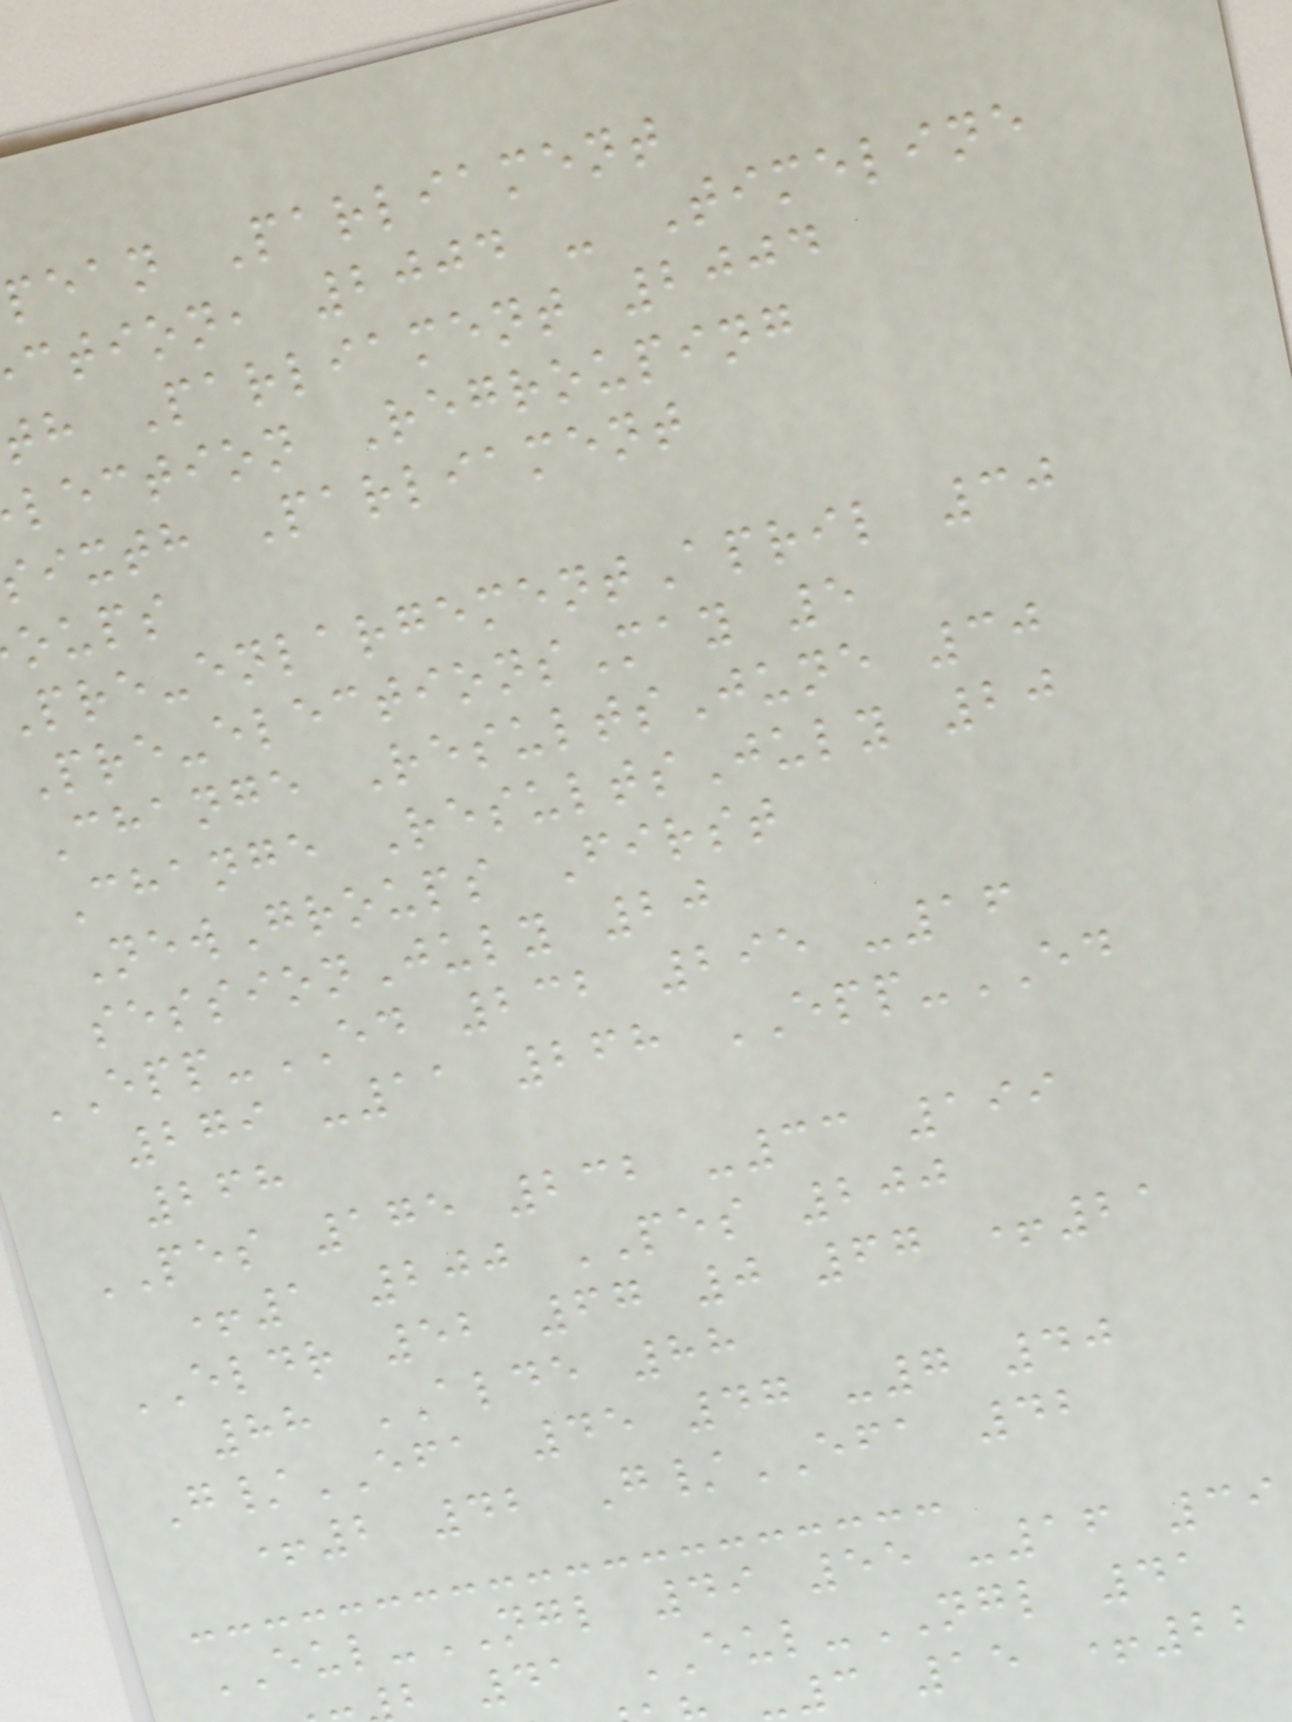pean Parliament
ction, 2004 - Timeline
th Parliament 2004
lection Regrouping
ixth Parliament
oups
re-enlargementApril 30
Pre-electionsMay 5
Change ResultsJune 30
Change ResultsJuly 20
NewGroups First
sessionJuly 20
EPP-ED 232 295 -16
279 -11 268 EPP-ED
268
PES 175 232 -33 199
+1 200 PES 200
ELDR 52 67 0 67 +21
88 ALDE 88
G/EFA 45 47 -7 40
+2 42 G/EFA 42
EUL-NGL 49 55 -16 39
b 41 EUL-NGL 41
-3 15 +22
